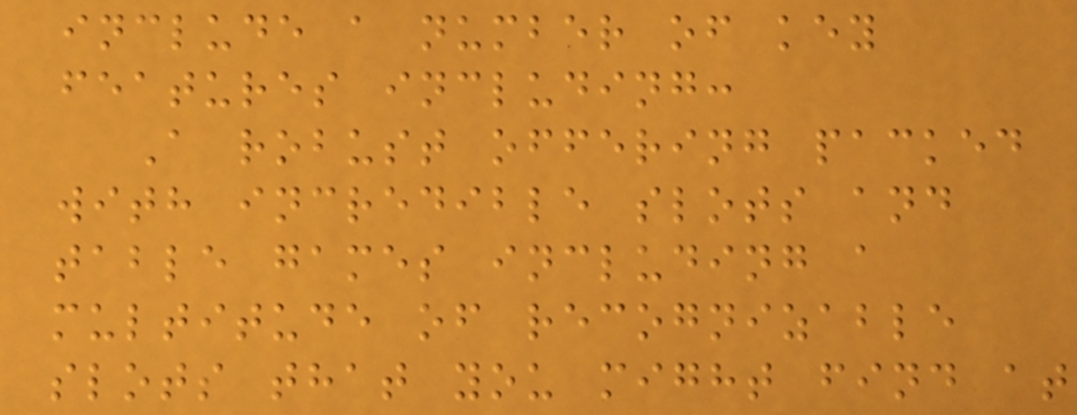include a number of key
features including:
A robust offering packed
with incredible slots and
table games including a
multitude of recognizable
slots that you might find at
